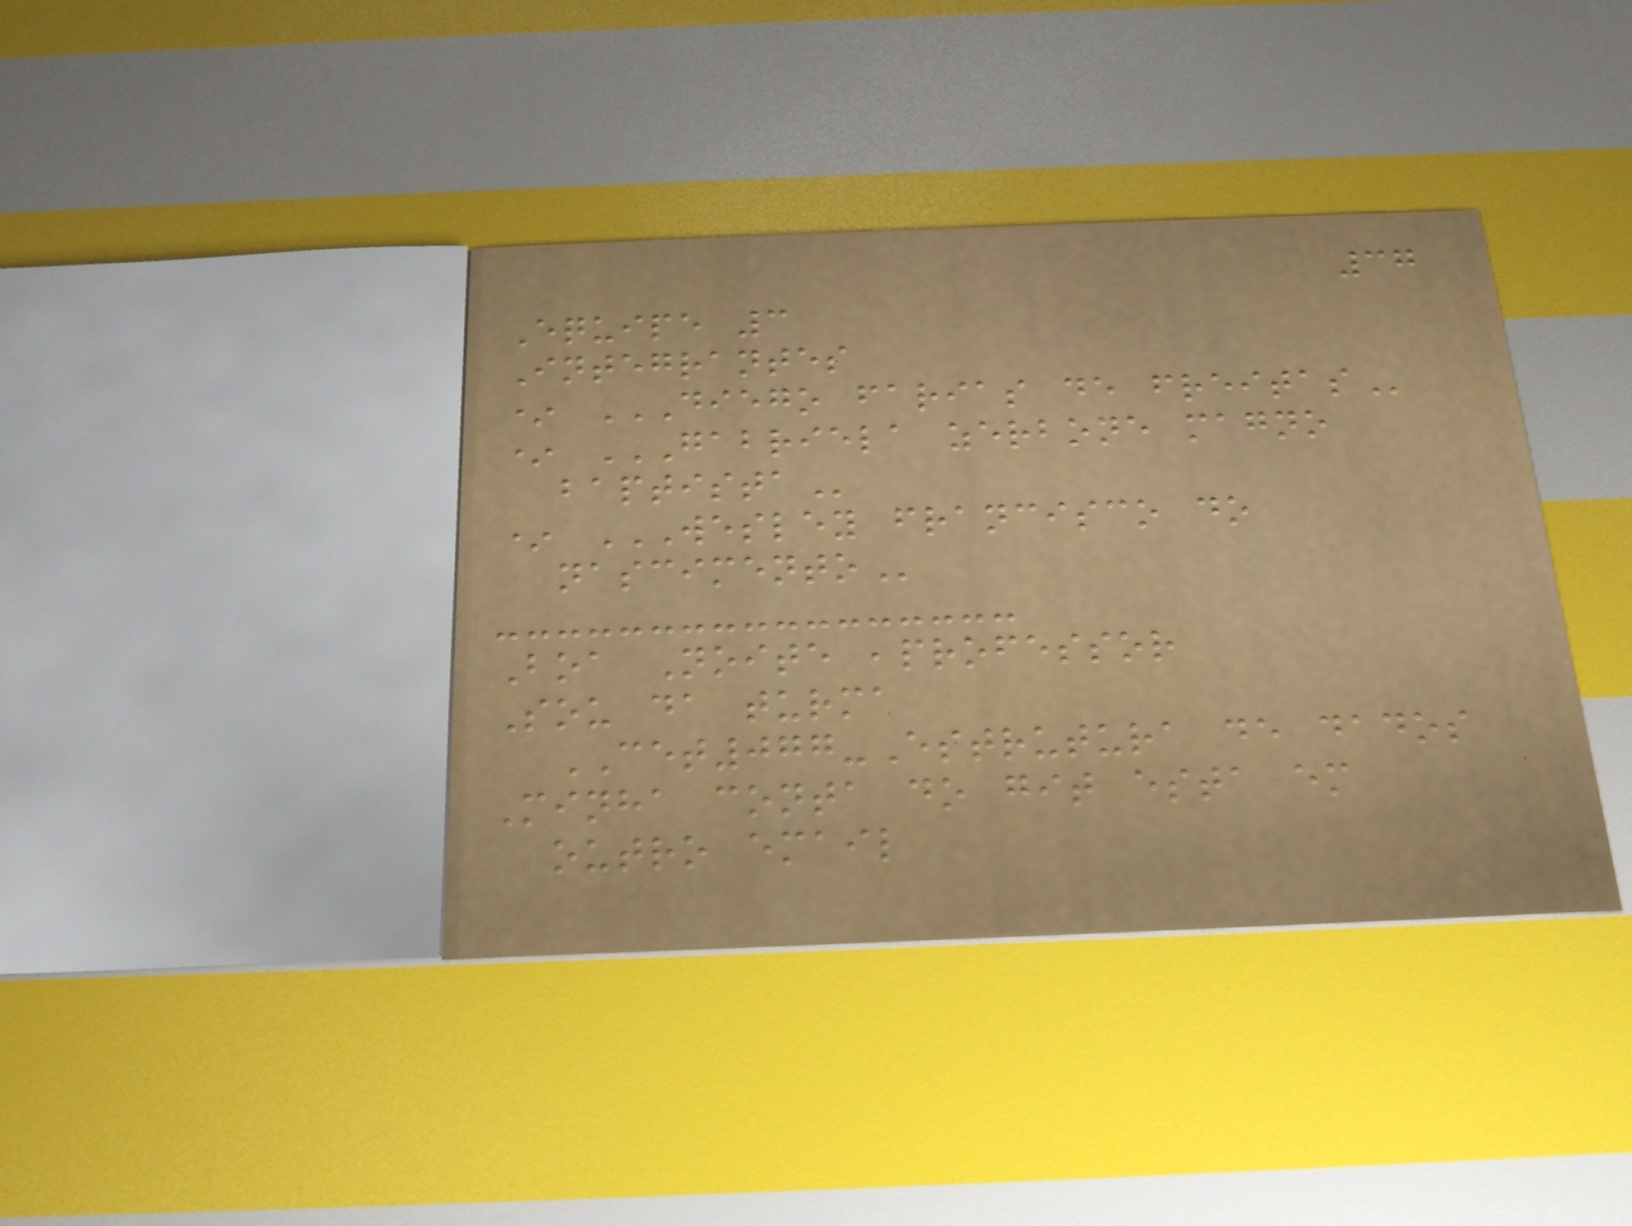37
Equipe 3
Integrantes
* DIEGO FARIAS DE FREITAS
* GABRIELA ZERBONE MAGNO
BAPTISTA
* WESLEY FRANCISCO DO
NASCIMENTO
Boa Noite ,professor
Sou da turma
CET077-Estrutura de dados
Minha conta do git esta em
outro email
